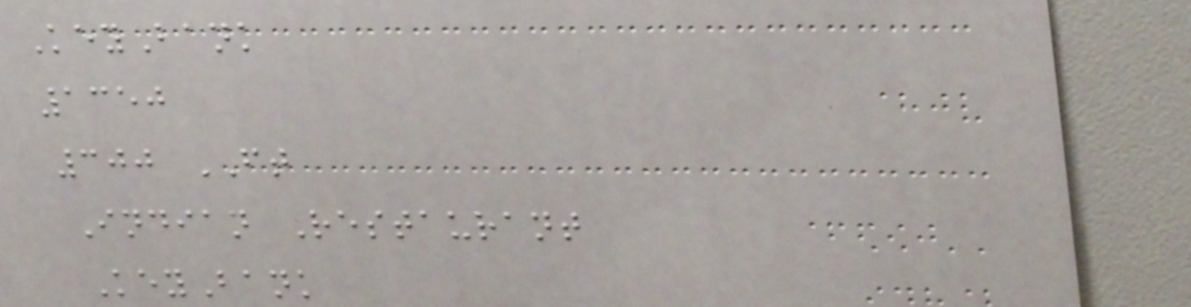KeyBank
1350
300 FT
Indian Restaurant
KeyBank
